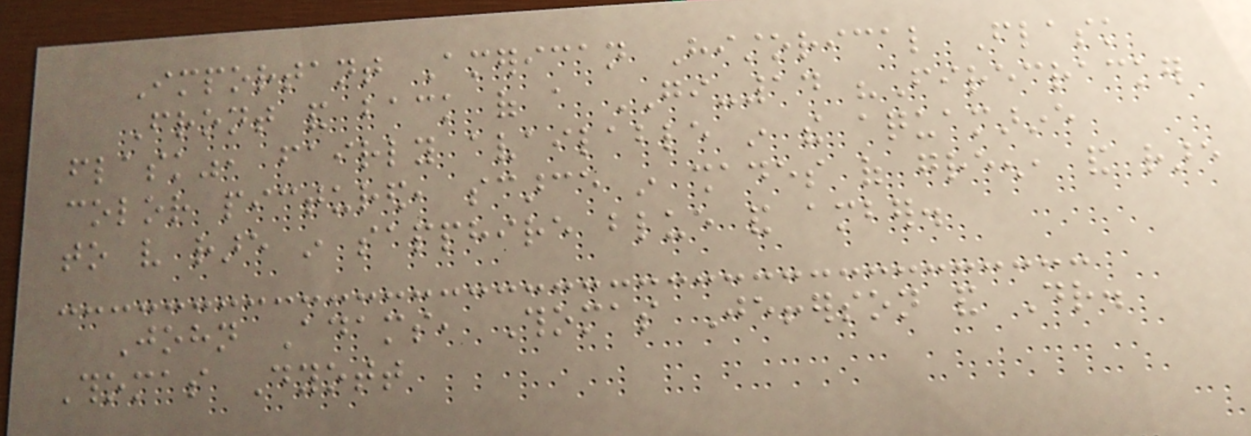Important American Historical Flask
Front and back of a GI-14 "Firecracker
flask", fairly available in the aquamarine
color pictured, scarce in shades of green, and rare
to very rare in sapphire blue and amber.
John Adams, Thomas Jefferson and Dr.
Thomas Dyott
